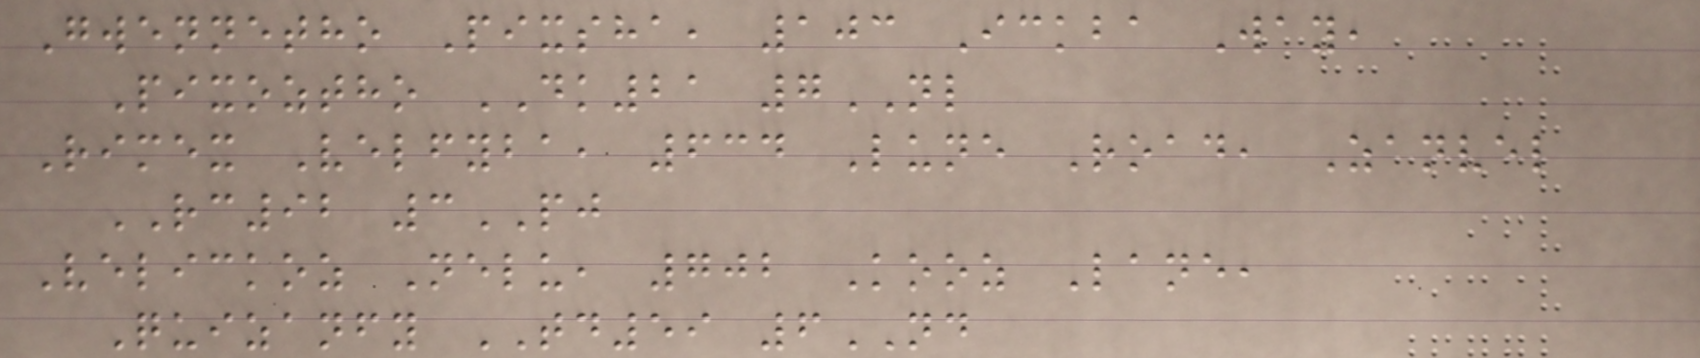Gwennetho Pixsha, 103 Ickba Way,
Pixoztho DK21 7NL
Rimex Velfyba, 634 Lune Road, Zanvel
RC92 3PJ
Velickoz Nelu, 702 Kooz Lane,
Quizanfy TD59 6ND
